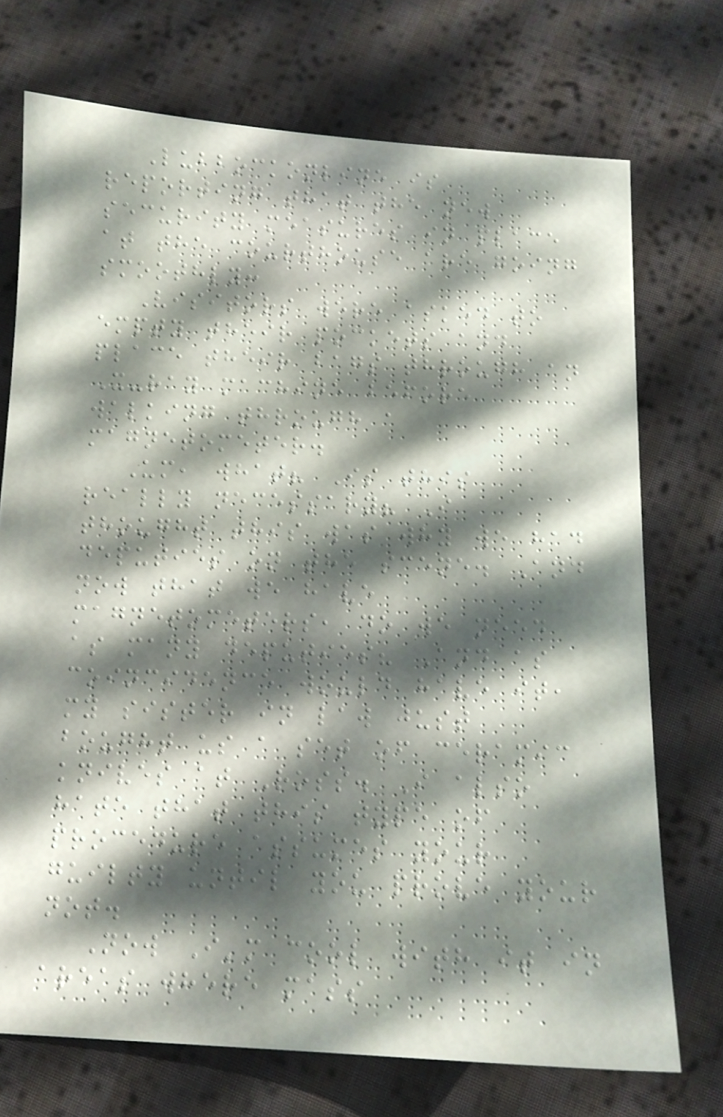Lubbockonline is
reporting that the new
security measures in place
at the courthouse are going
smoothly:
Visitors were asked to
empty their pockets and
place their bags through an
X-ray machine before
walking through a
magnetometer.
Um, what? Is this
really necessary? I
thought this was why we had
deputies on the scene. And
now that we have
magnetometers, do we need
as many deputies? And as
coincidence would have it,
my sister in law just
bought us a set of ceramic
knives at Ross. I also
hate that this type of
procedure assumes your
guilty until you prove your
not.
Now I'm cool with it in
areas where mass
